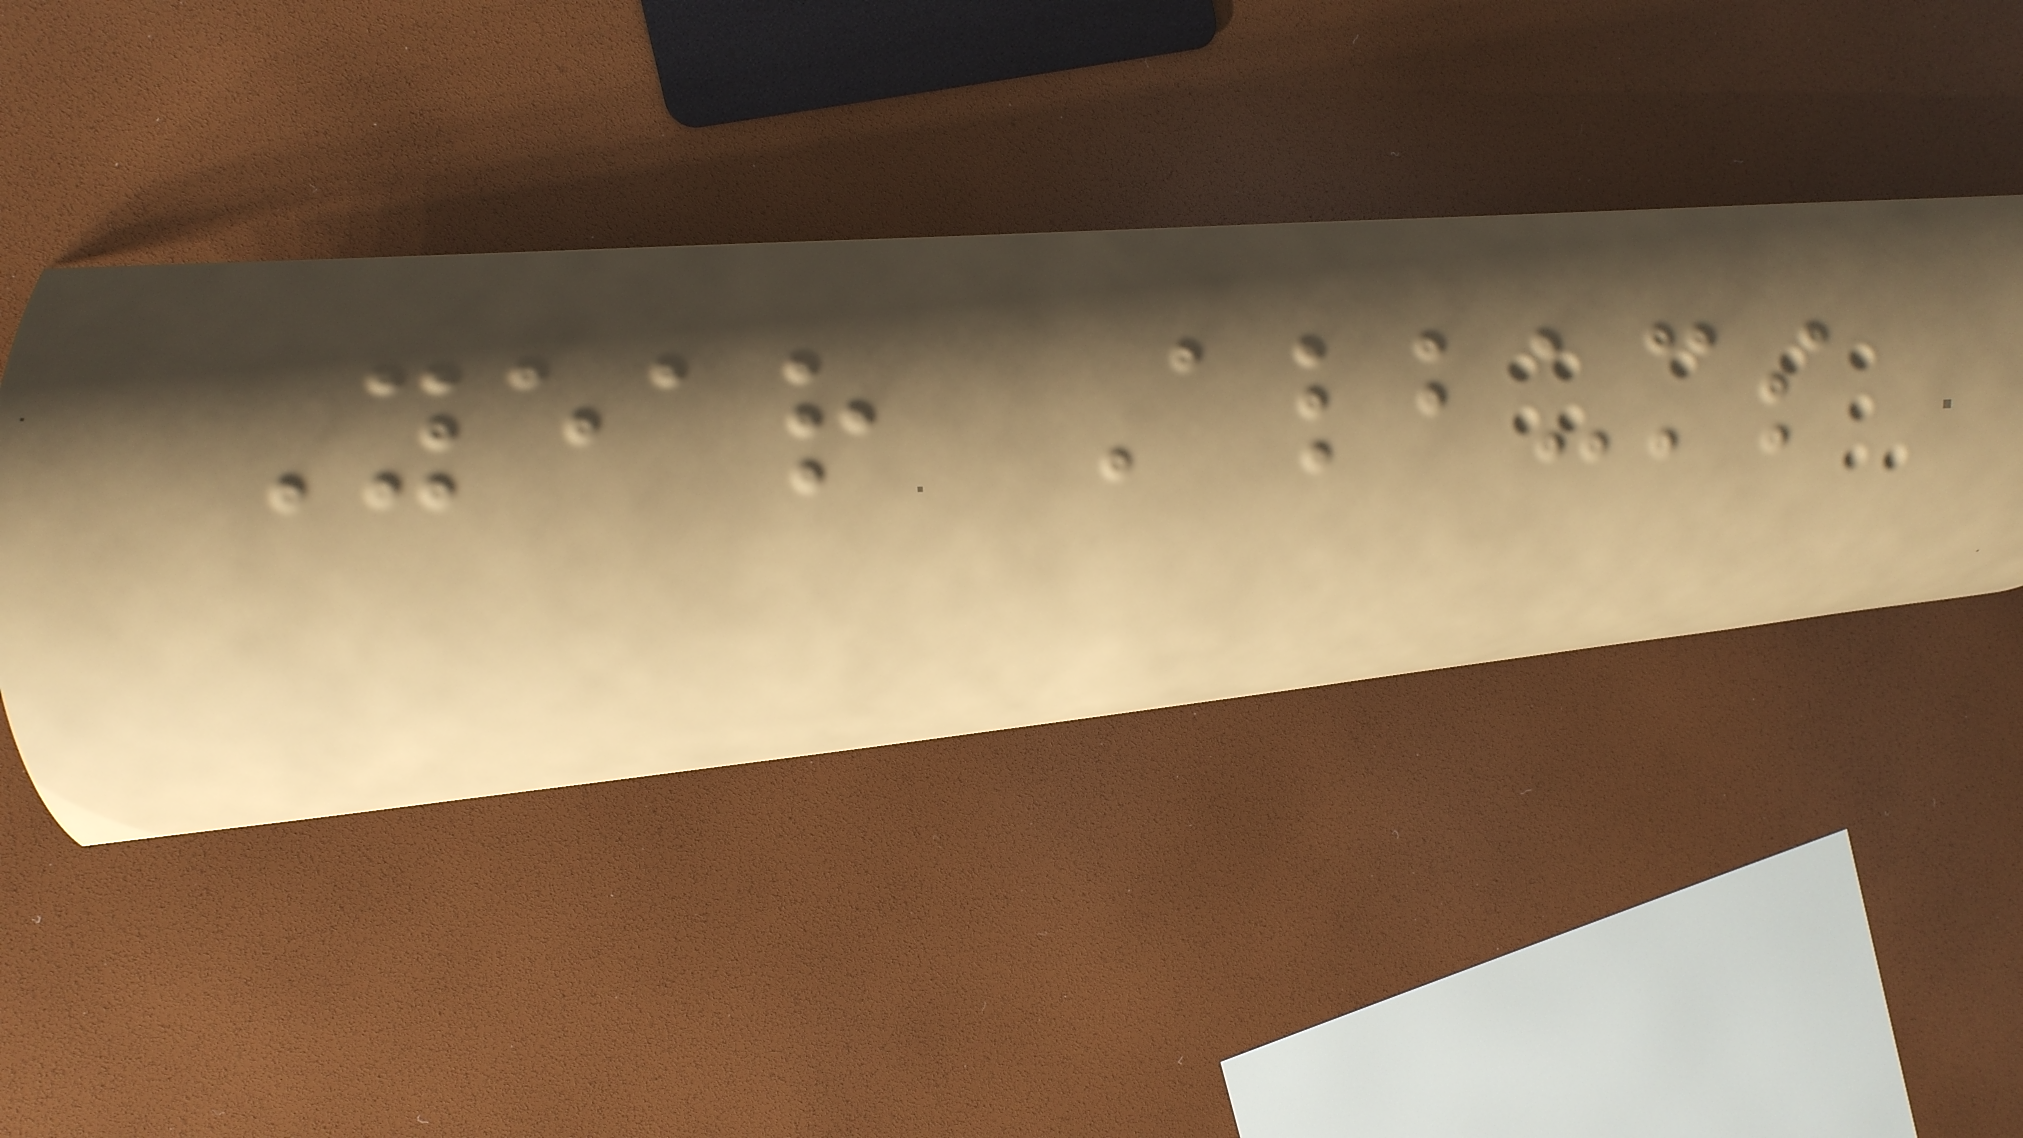Year Albums
